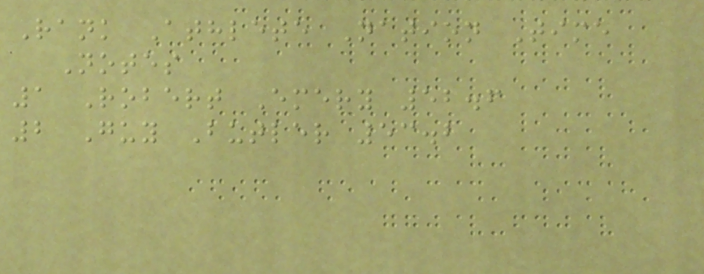Rank Athlete Nation Time
Notes
1 Robert Emery 52.6
2 Guy Butler 53.2
